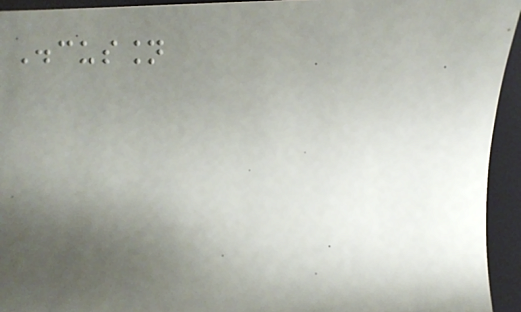Discussion
